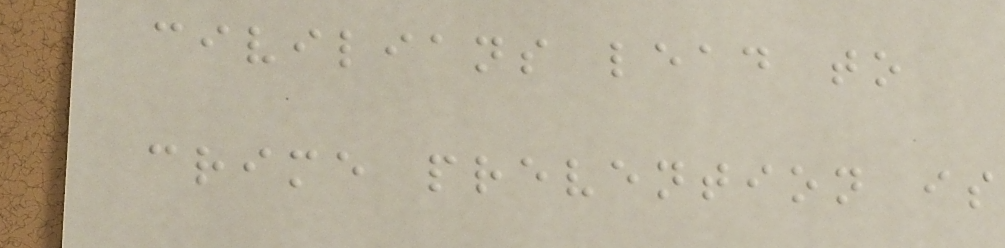civilians lead to
crime prevention is
